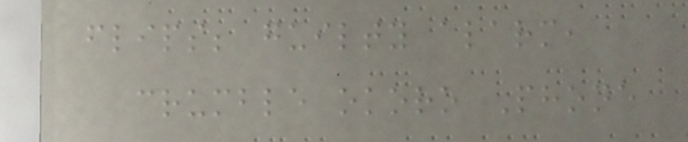flips; guilty alarm,
crumble okoro Phone
